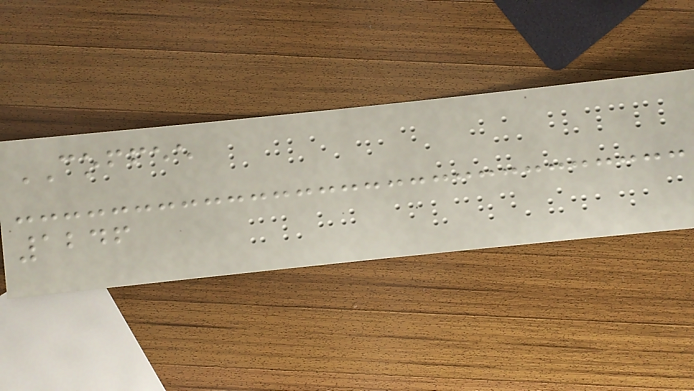COFFEE
1246
